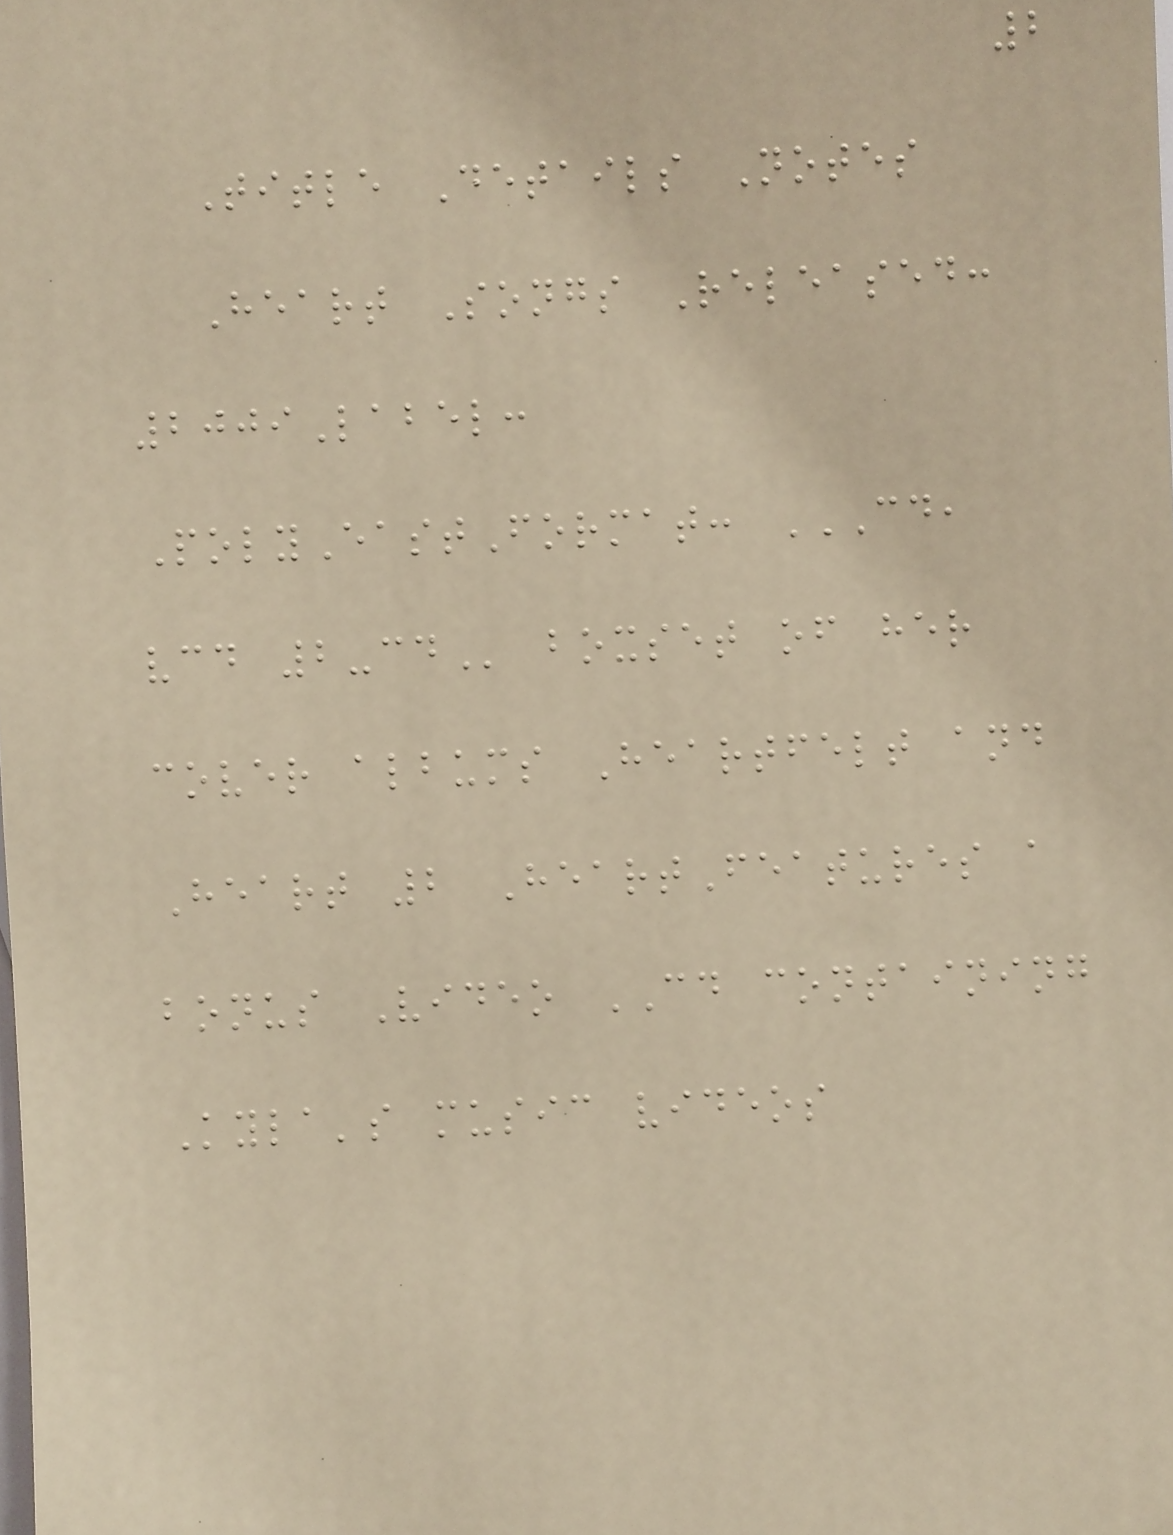2
Title Details Notes
Heart Songs Released:
2009Label:
PolyEastFormat: CD,
VCD 2-CD boxset of her
cover albums Heartfelt and
Heart 2 HeartFeatures a
bonus Video CD containing
Kyla's music videos
